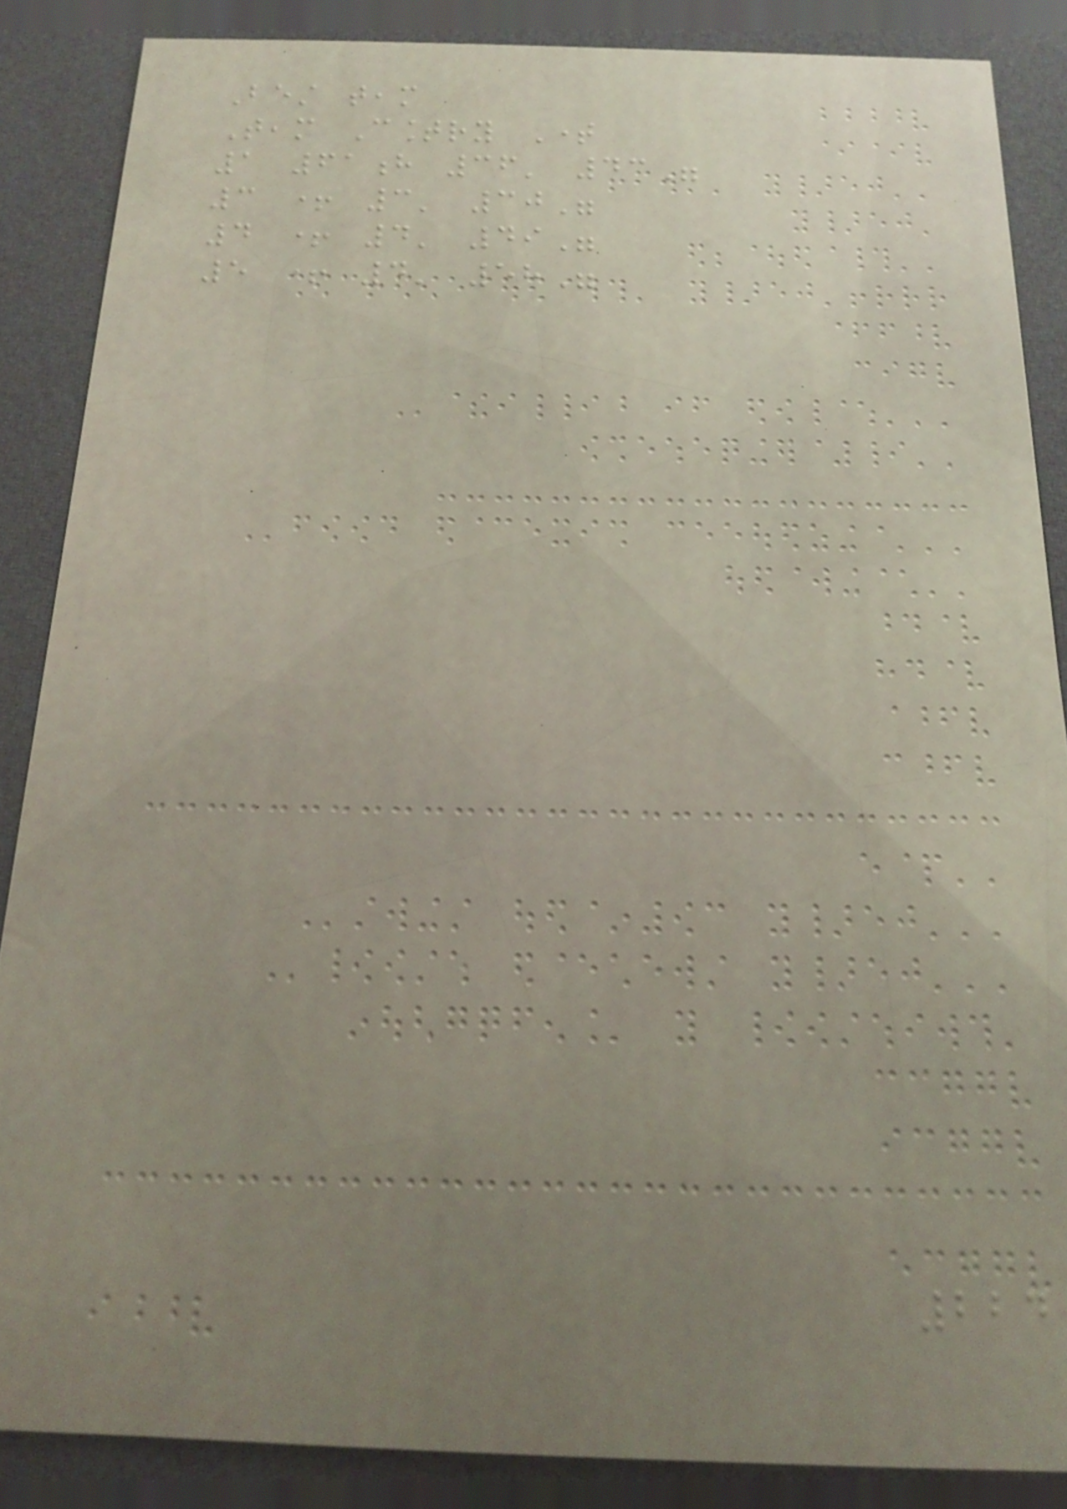Best team
Team Country Time
1 61h 36' 43"
3 + 3' 30"
4 + 4' 49"
5 + 4' 58"
224
